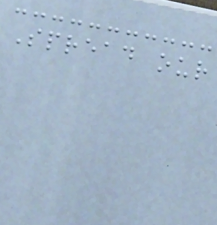Spread our
